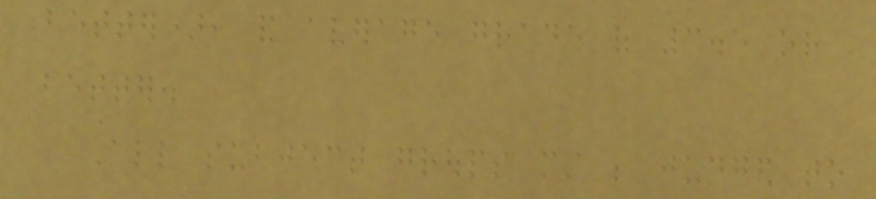better), and average grade of 3.5 or
better.
All subject groups must be judged to
